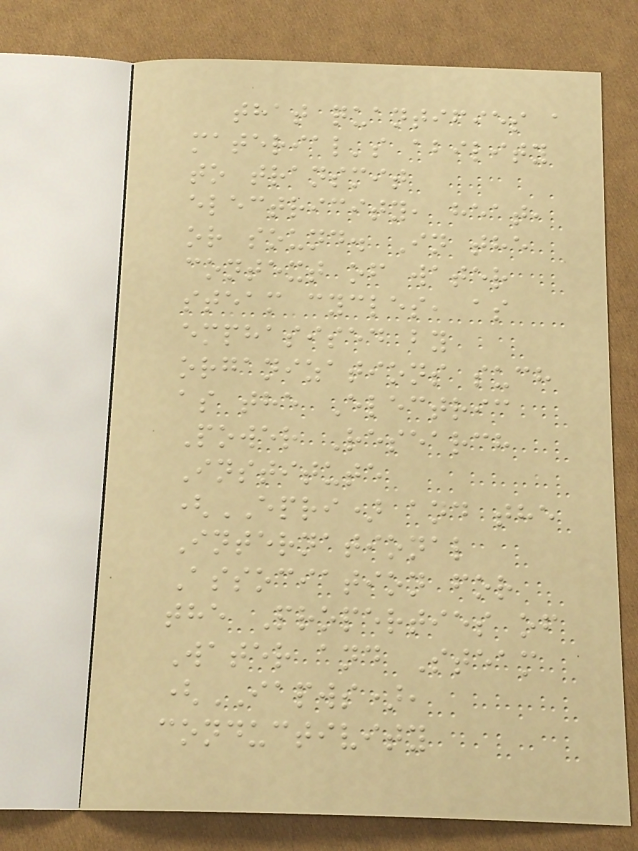that quantifies a
material's ability
to transmit
electricity, heat,
or sound. In the
context of water
steam cycles, as
emphasised by
organizations such
as the Electric
Power Research
Institute
(EPRI) and the
International
Association for
the Properties of
Water and Steam
(IAPWS),
conductivity
